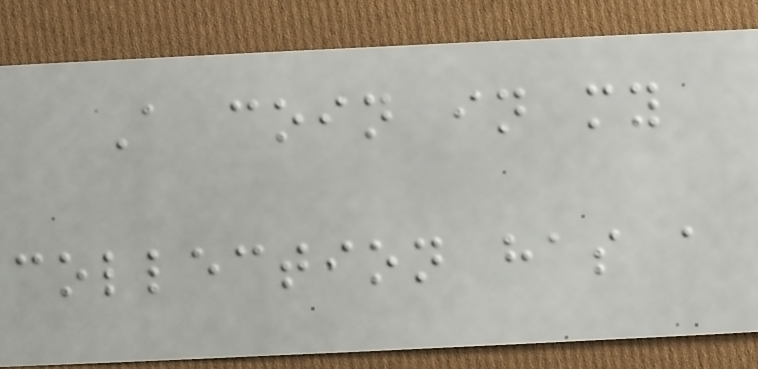A coin in my
collection has a
